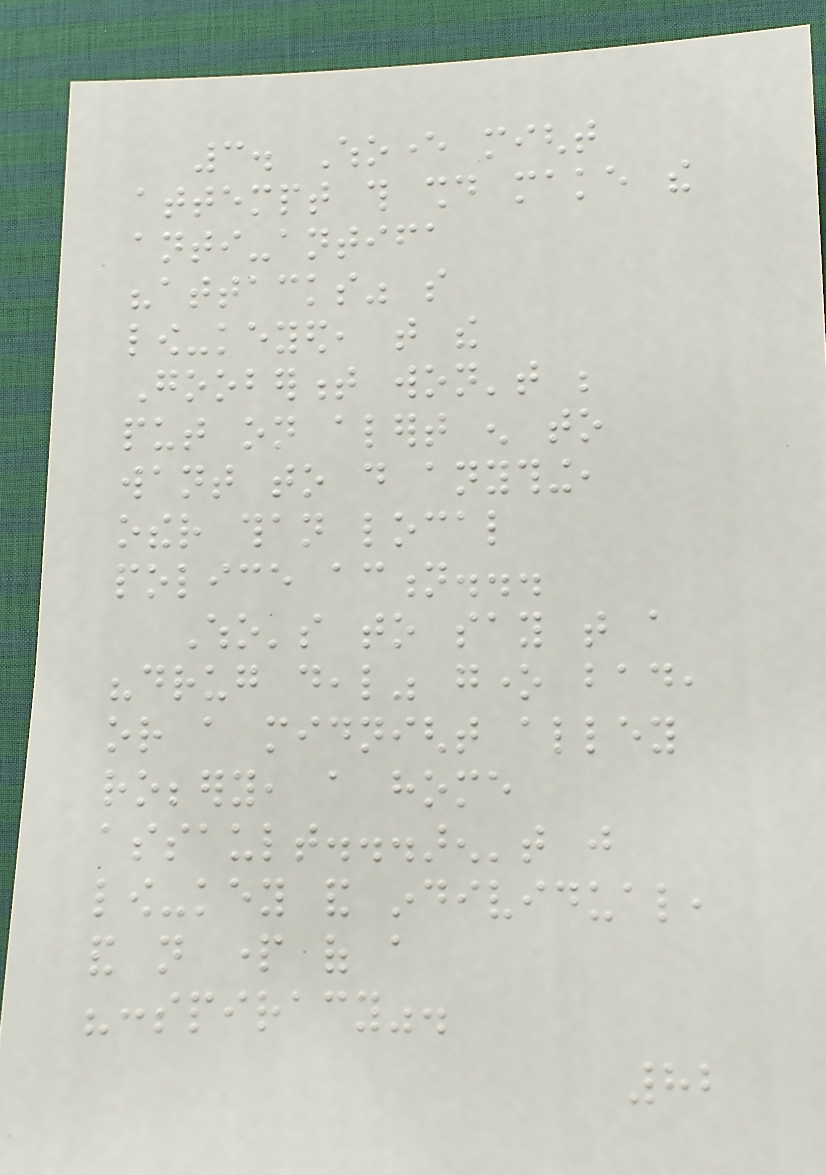3. Whoever might
attempt this should make the
anti-antifa
"attacks" so
low-keyed, that the
Gooberment won't be
put on alert enough to
want to do anything,
other than local
police action...
Who's to say that a
"drug deal" gone bad,
or a midnight alley
robbery, a home
assault...aren't just
low-key and individual,
and not part of a
"conspiracy".
82
